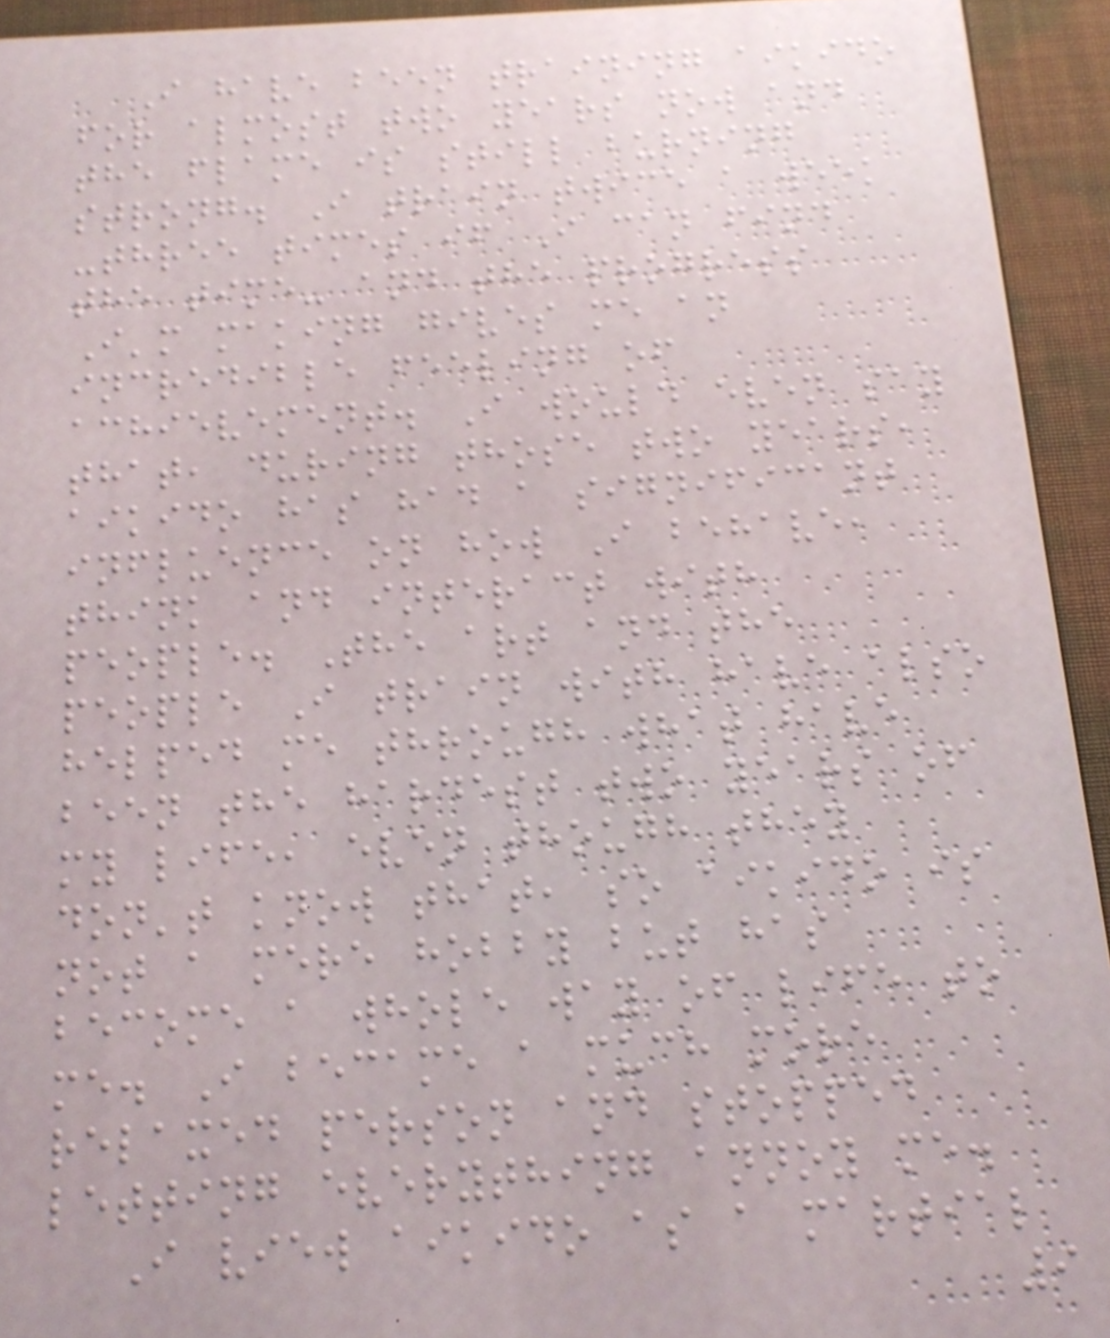I have been training aikido
for almost two years now and
the flame is still burning
strong. I train twice a week
-three times if I can find
the time- and the progress
I'm making gives me an
incredible feeling of
achievement. I would even say
that, during those two years,
aikido has had a significant
influence on how I behave,
think and interact with
people. The art and the
people I train with have also
helped me through what have
been the hardest two years of
my life, even though they
don't know that, so aikido is
not a mere hobby but has
become a whole way of life to
me. I became a much more
relaxed person and stopped
letting everything annoy me.
I view aikido as a martial
9
